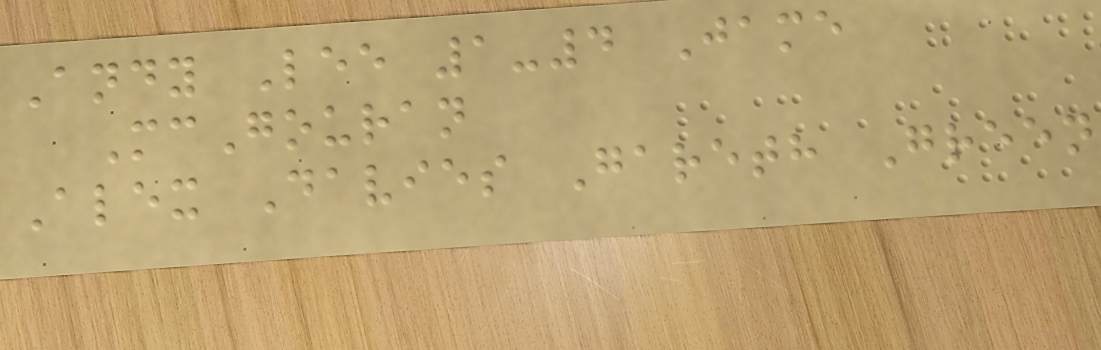Andy Lee 1-4 Jame
McGouran
Alex Davies Gareth Green
